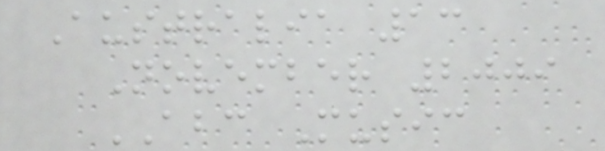Australia 13
November 2009
ABC Music
